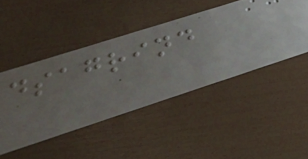dsagrind
